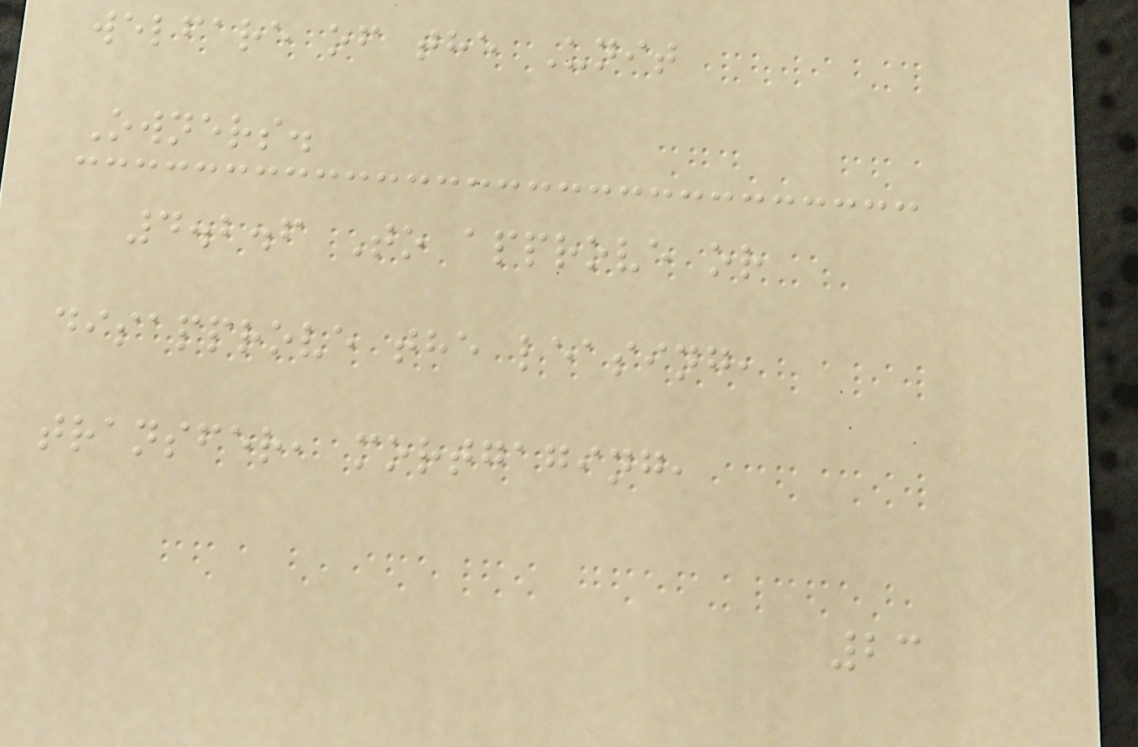welfare of the Unit
Owners.
4.2.6 To approve or
disapprove the leasing,
transfer, mortgaging,
23
